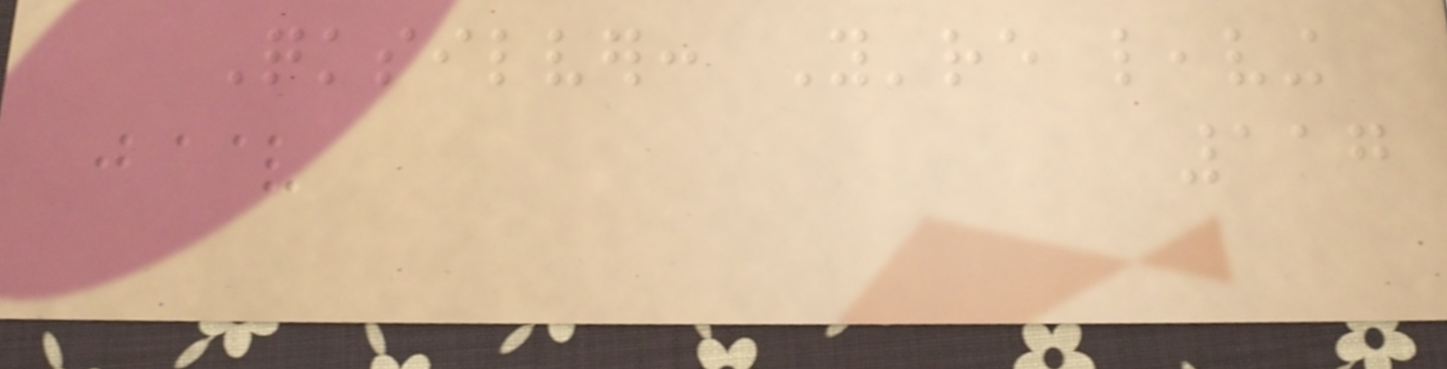Quicksilver: You're leaving
117
